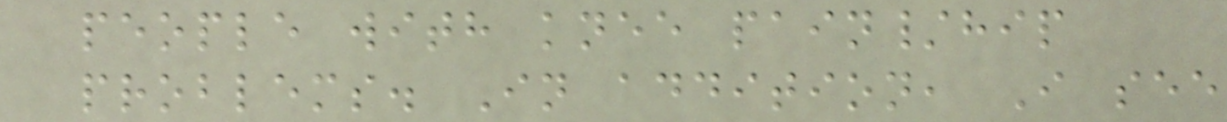people with knee pain/hip
problems. In addition, I see
